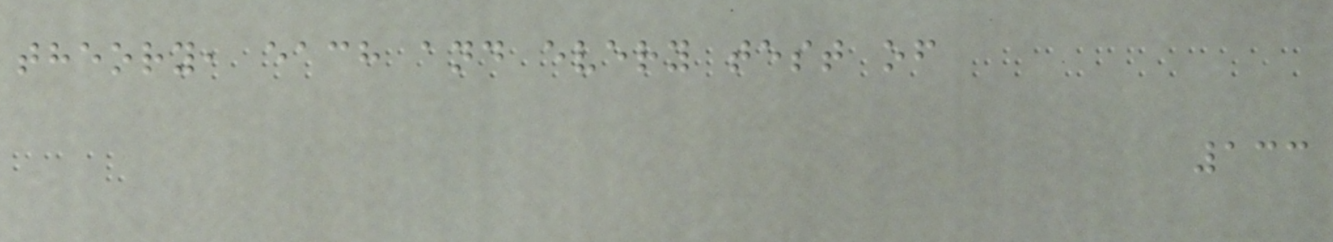theory, each and every test of
133
